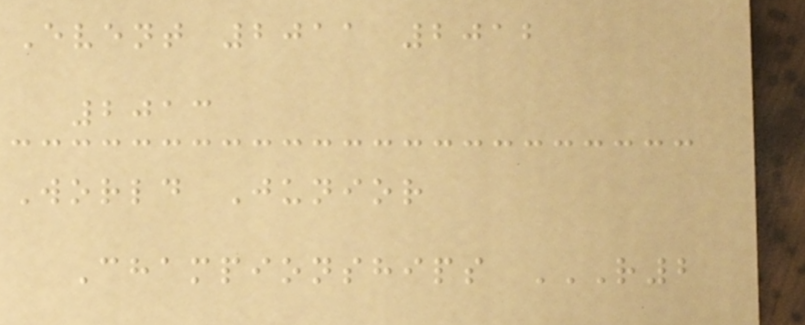Event 2011 2012
2013
World Junior
Championships R2
